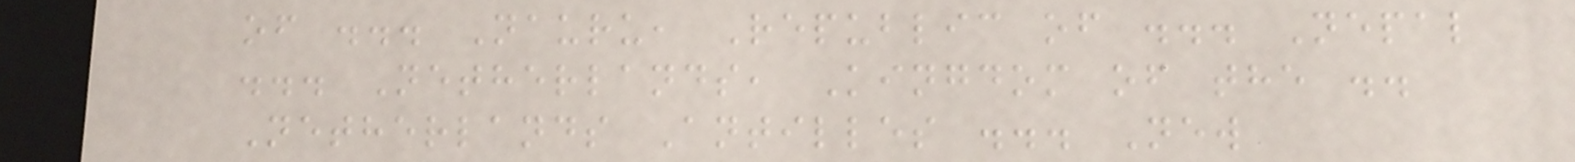of ... Nauru, Republic of ... Nepal
... Netherlands, Kingdom of the ..
Netherlands Antilles ... New
